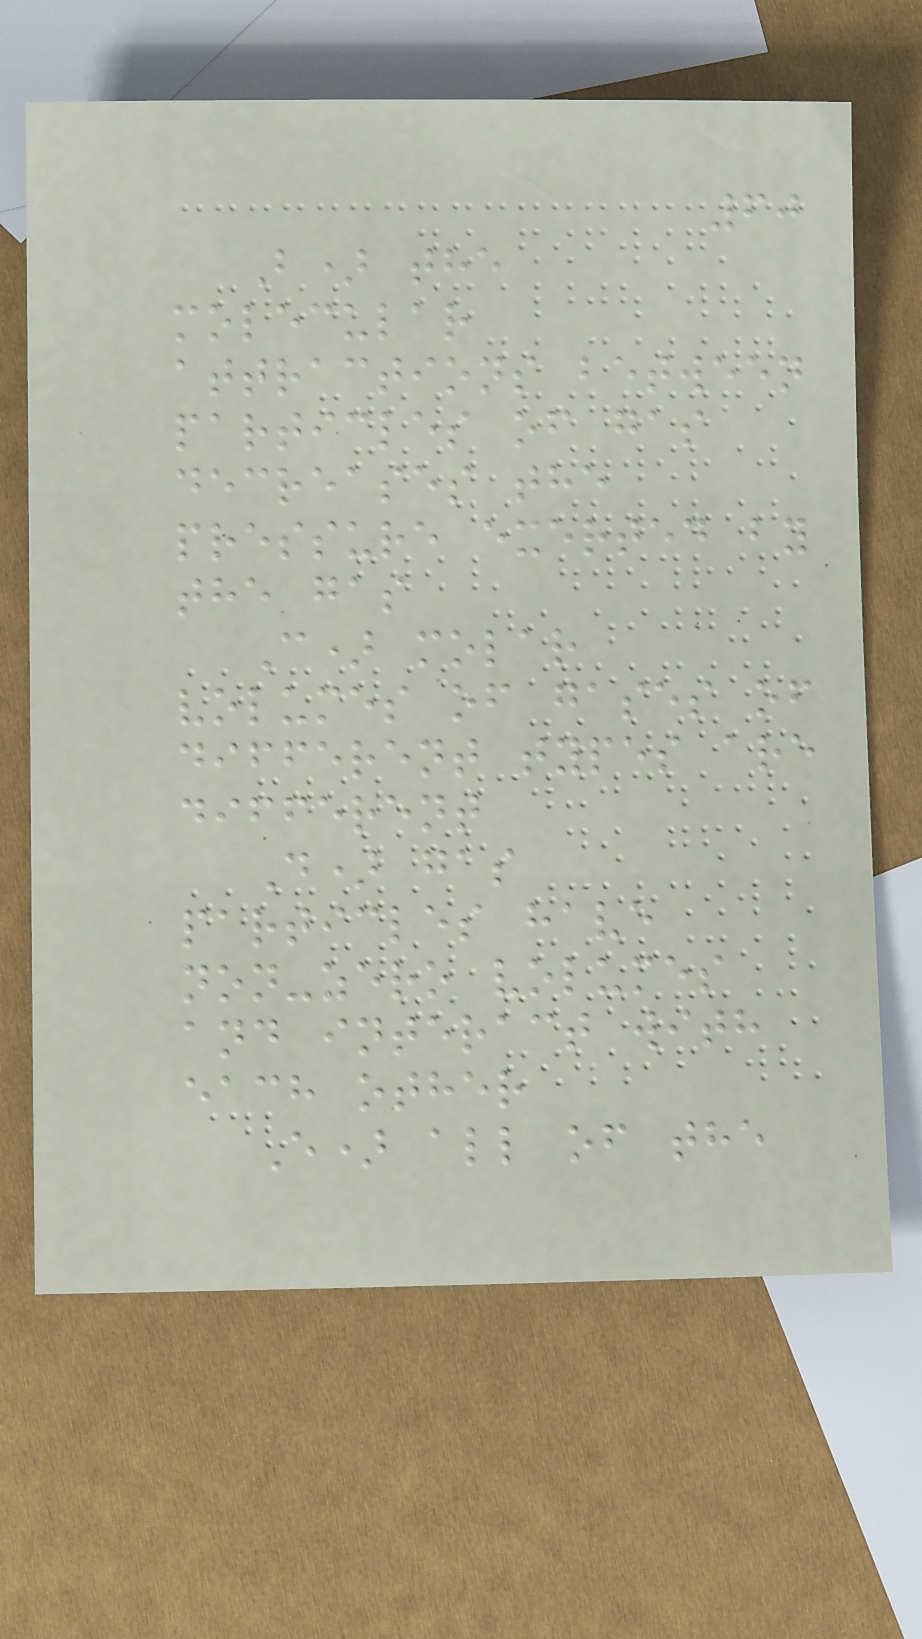60
B) the
molecular
attractions between
particles of gas
decreases the
pressure exerted by
the gas
C) molar
volumes of gases of
different types are
different
D) gas
particles have
non-zero volumes
and interact with
each other
E) all of the
